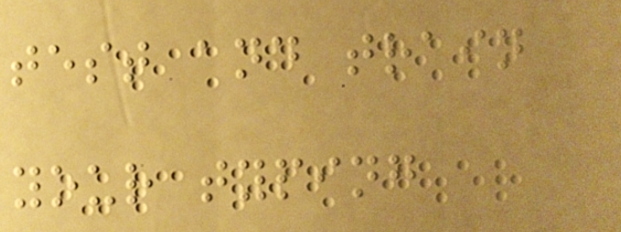test and train
your typing
